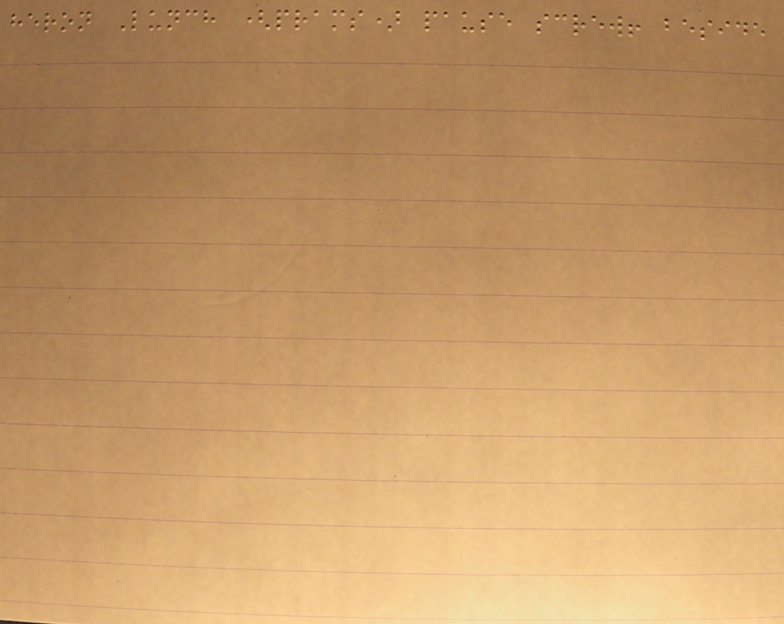heron Lunch (prams) pause screw! beside
